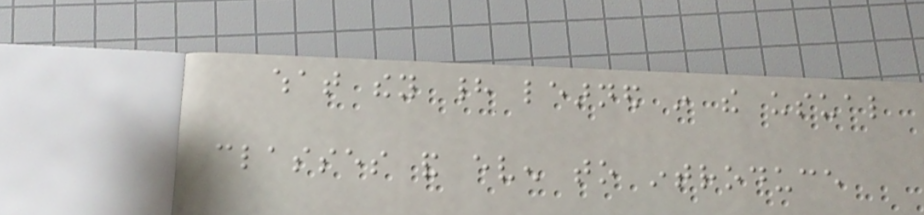what they had learned in the usual
classes and even to introduce
